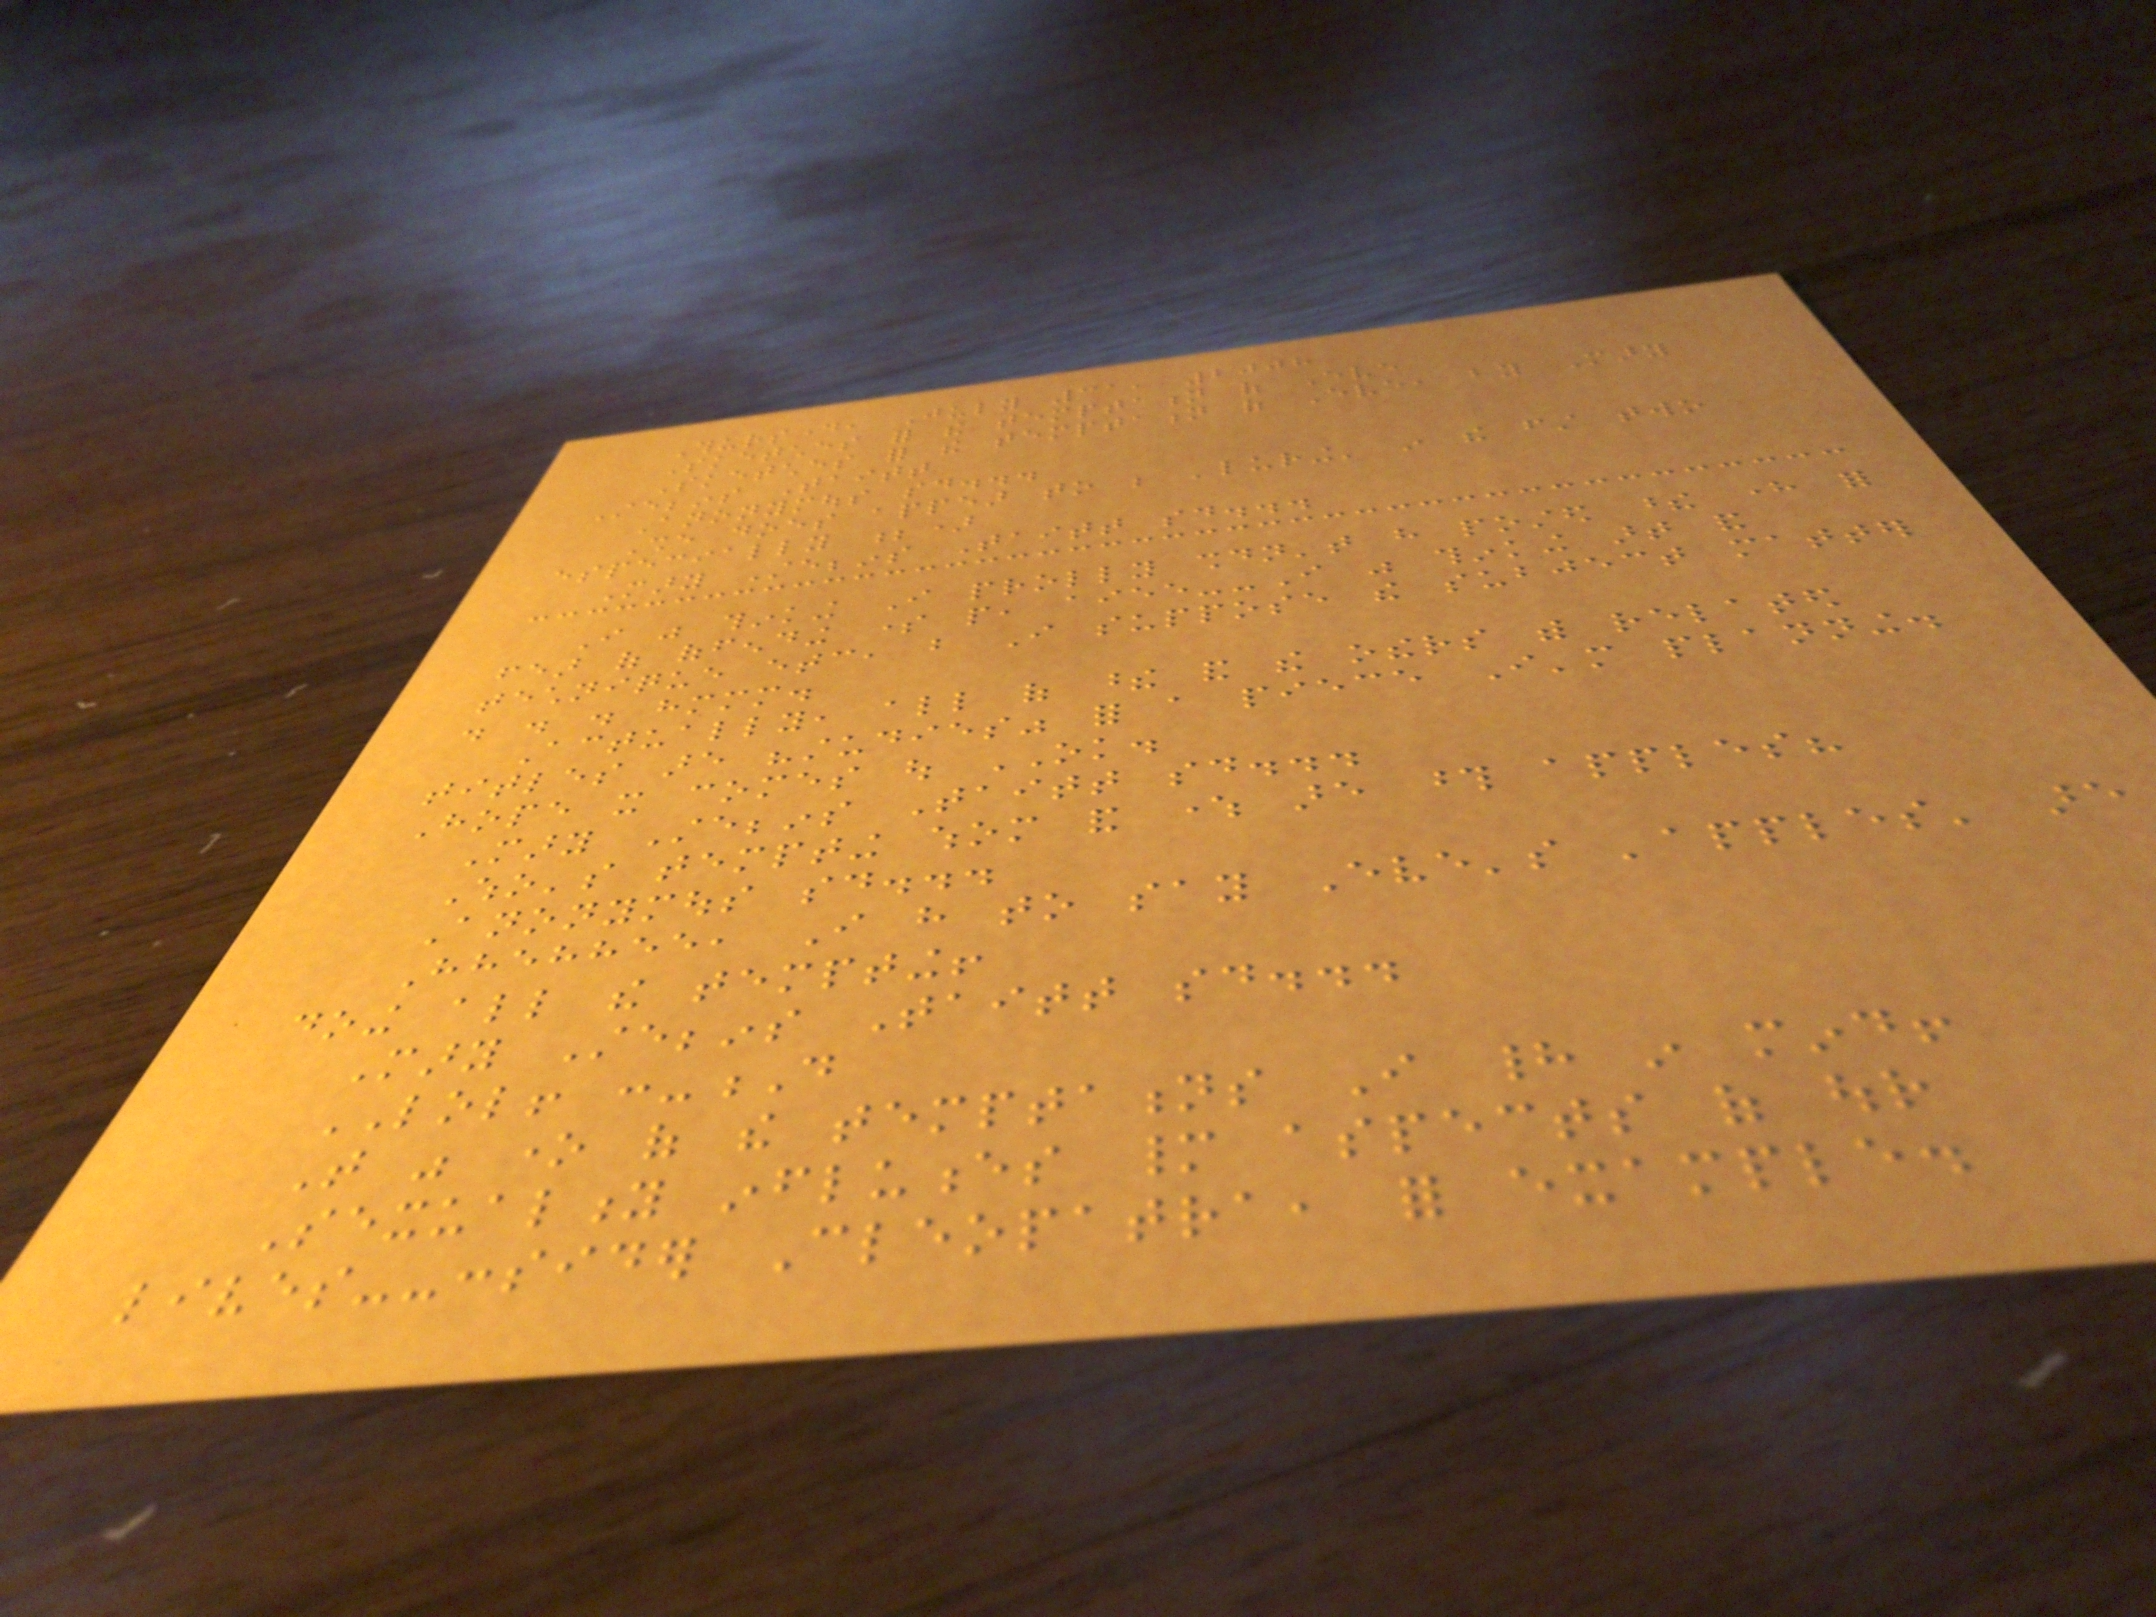Thursday, July 31, 2008
Sketches for the temptation of Eve
Sketches for the temptation of Eve, by Mary
Stebbins Taitt
Anonymous said...
She does appear to be 'luring' in the first two
especially ;)
Mary Stebbins Taitt said...
I was thinking I prolly shouldn't have posted these here for
fear of offending some people, aiee--I was thinking art and
technique etc, but I suppose the subject matter
. . . hmmm.
Actually, all of these and the others with related
titles are "studies" for a piece I'm planning.
Hope it comes out OK.
Mary Stebbins Taitt said...
Who's tempting whom and where are those apples?
Anonymous said...
Hhehhee, I have to say Eve's 'apples' are
doing all the tempting!
Mary Stebbins Taitt said...
LOL! :-D
That was one of the temptations I had in mind!
Sexuality influences many aspects of our
lives--consider Cleopatra, for example.
